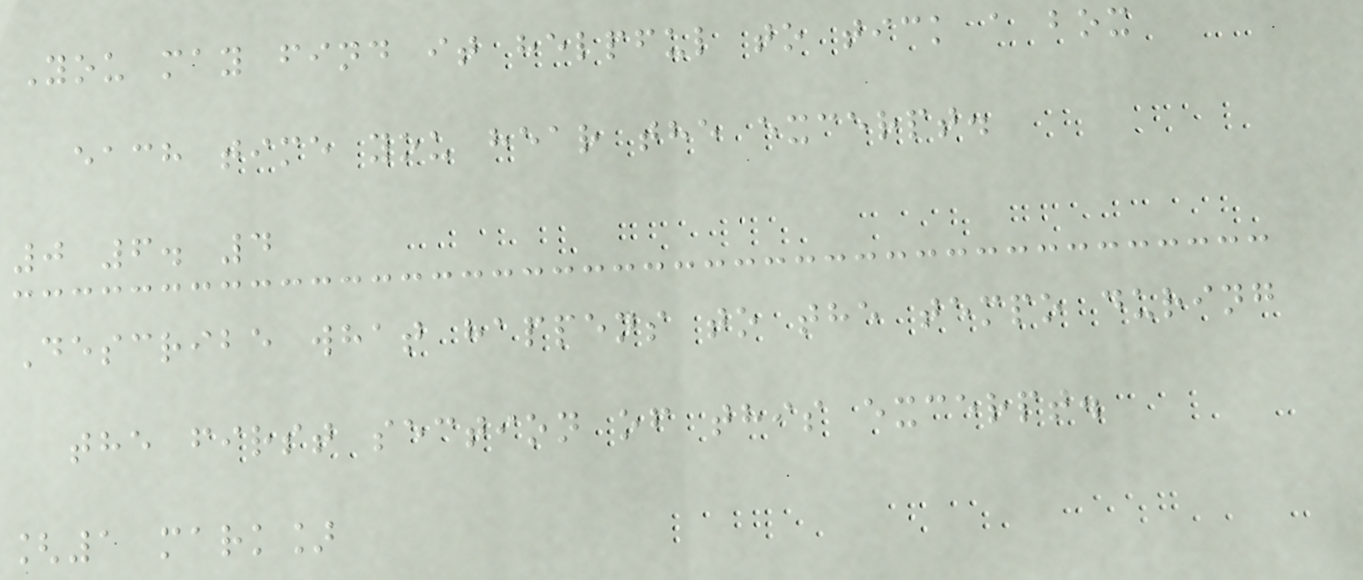You may find it helpful to tick a box
each time you hear the excerpt.
0 6. 4
Describe what happens to the tempo during
the first section of this excerpt.
[1 mark]
